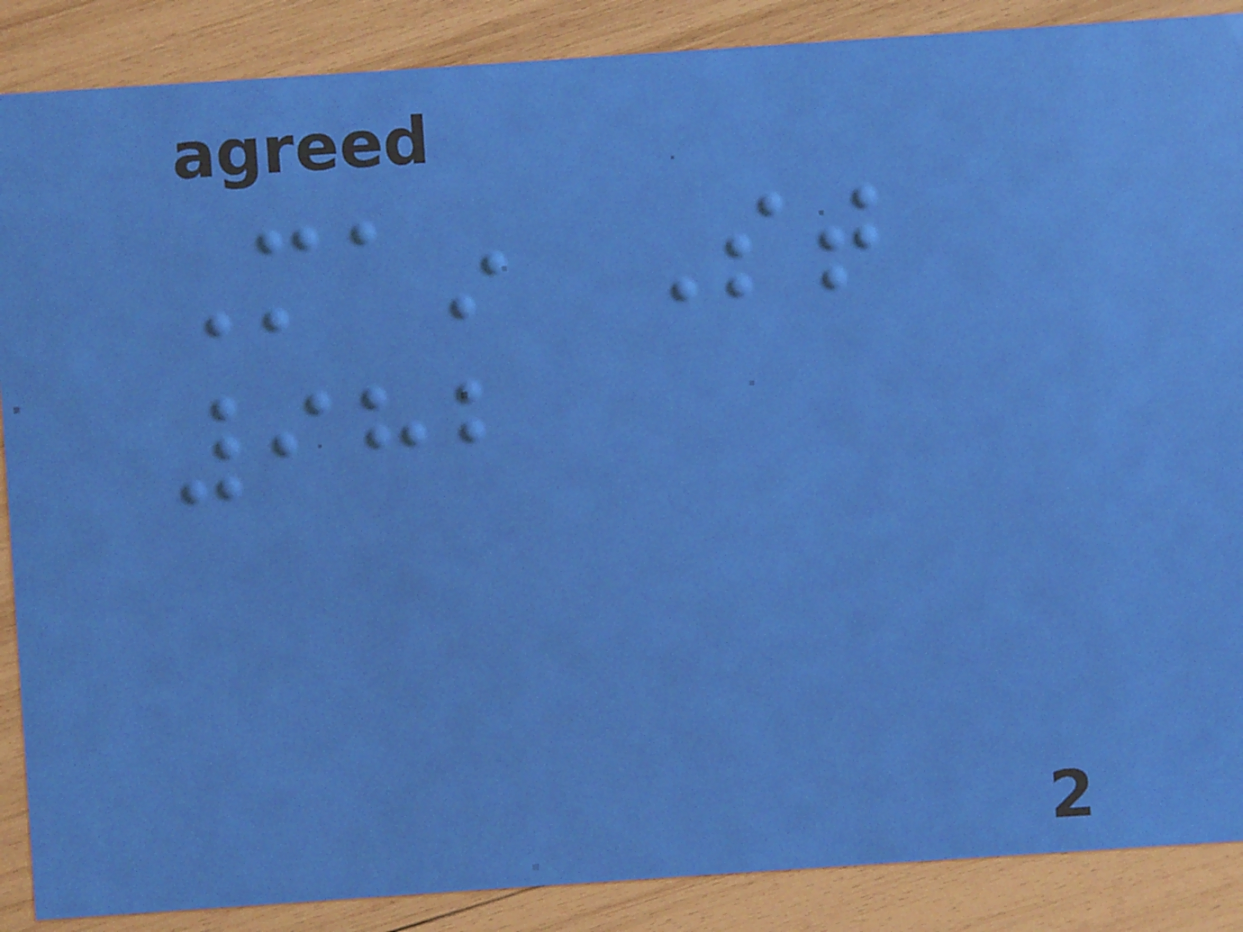Main St
982
